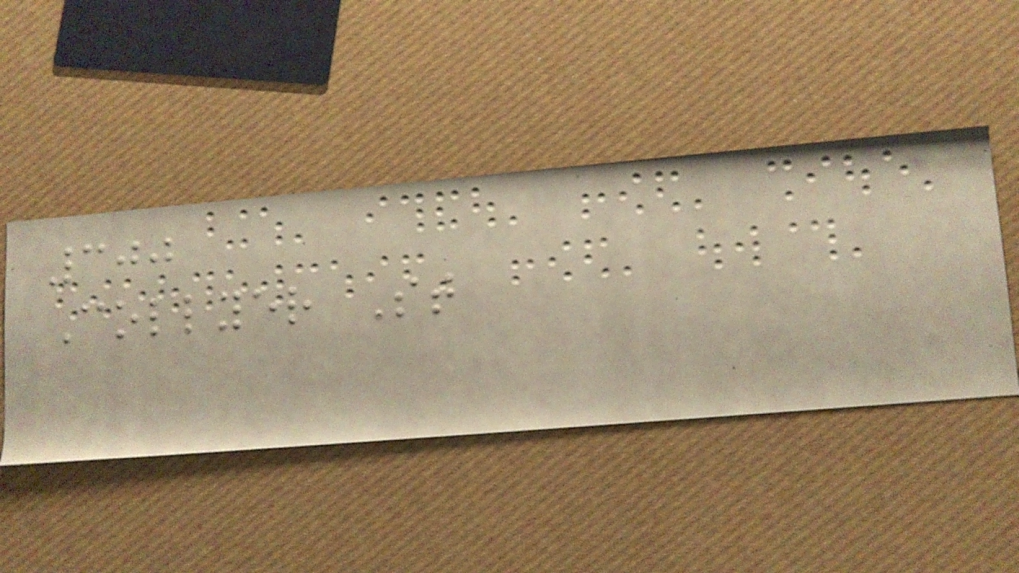300
Collyer St
